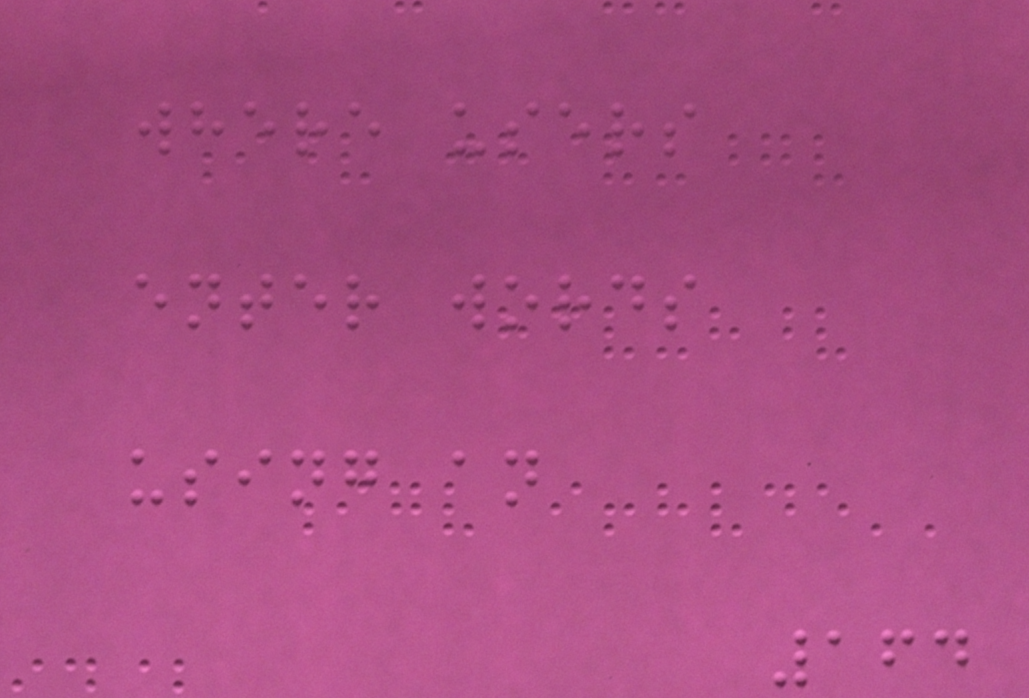where users
enter words
using an
164
